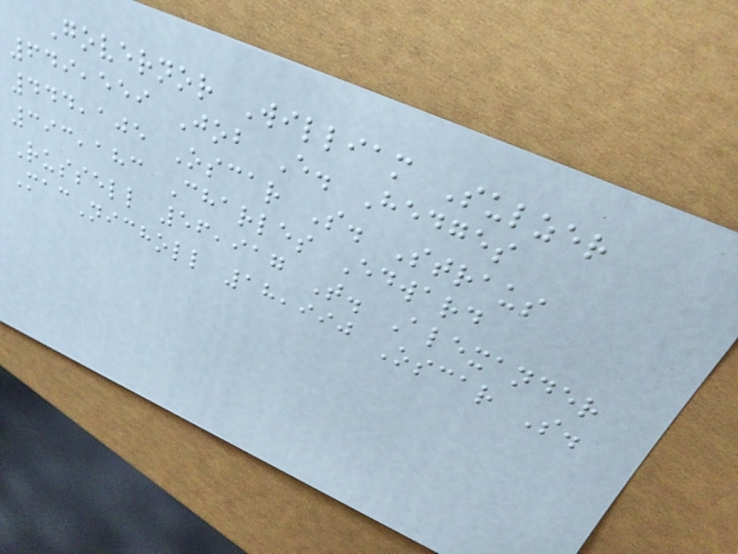Governor William Sulzer
649,559 Job E. Hedges
444,105 Oscar S. Straus
393,183 Charles Edward
Russell 56,917 T. Alexander
MacNicholl 18,990 Oscar S.
